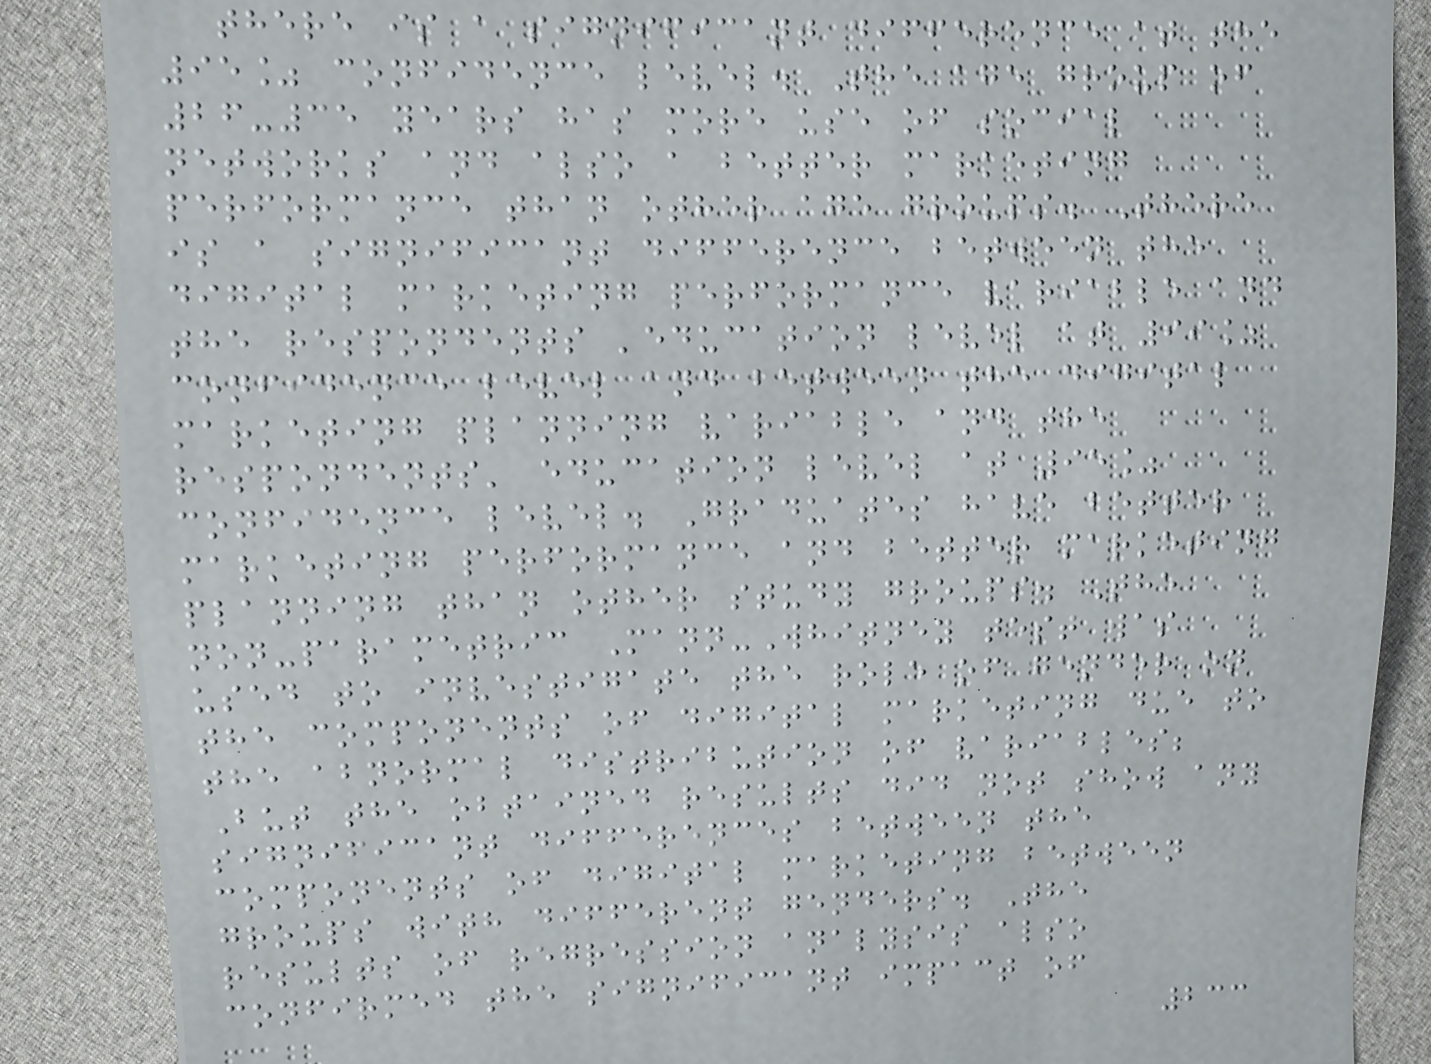there is a significant difference at the
95% confidence level. The age group of
26-35 years has more use of social
networks and also a better marketing
performance than other age groups. There
is a significant difference between the
digital marketing performance variable and
the respondents 'education level at 99%
confidence level and between the digital
marketing planning variable and the
respondents' education level at 95%
confidence level. Graduates have better
marketing performance and better marketing
planning than other study groups. The
non-parametric Mann-Whitney test was
used to investigate the role of gender on
the components of digital marketing due to
the abnormal distribution of variables;
But the obtained results did not show any
significant differences between the
components of digital marketing between
groups with different genders. The
results of regression analysis also
confirmed the significant impact of
233
